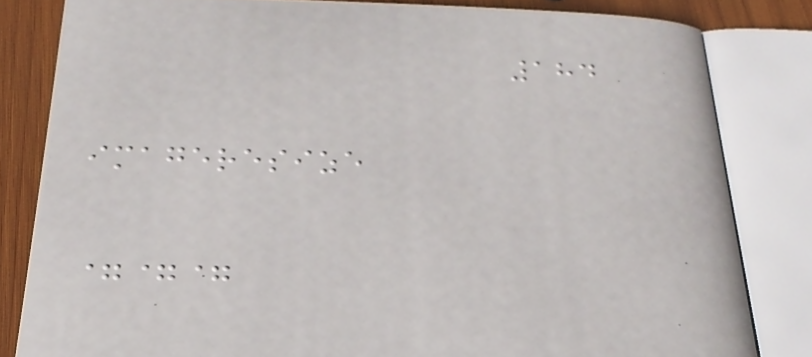184
imageresize
===
